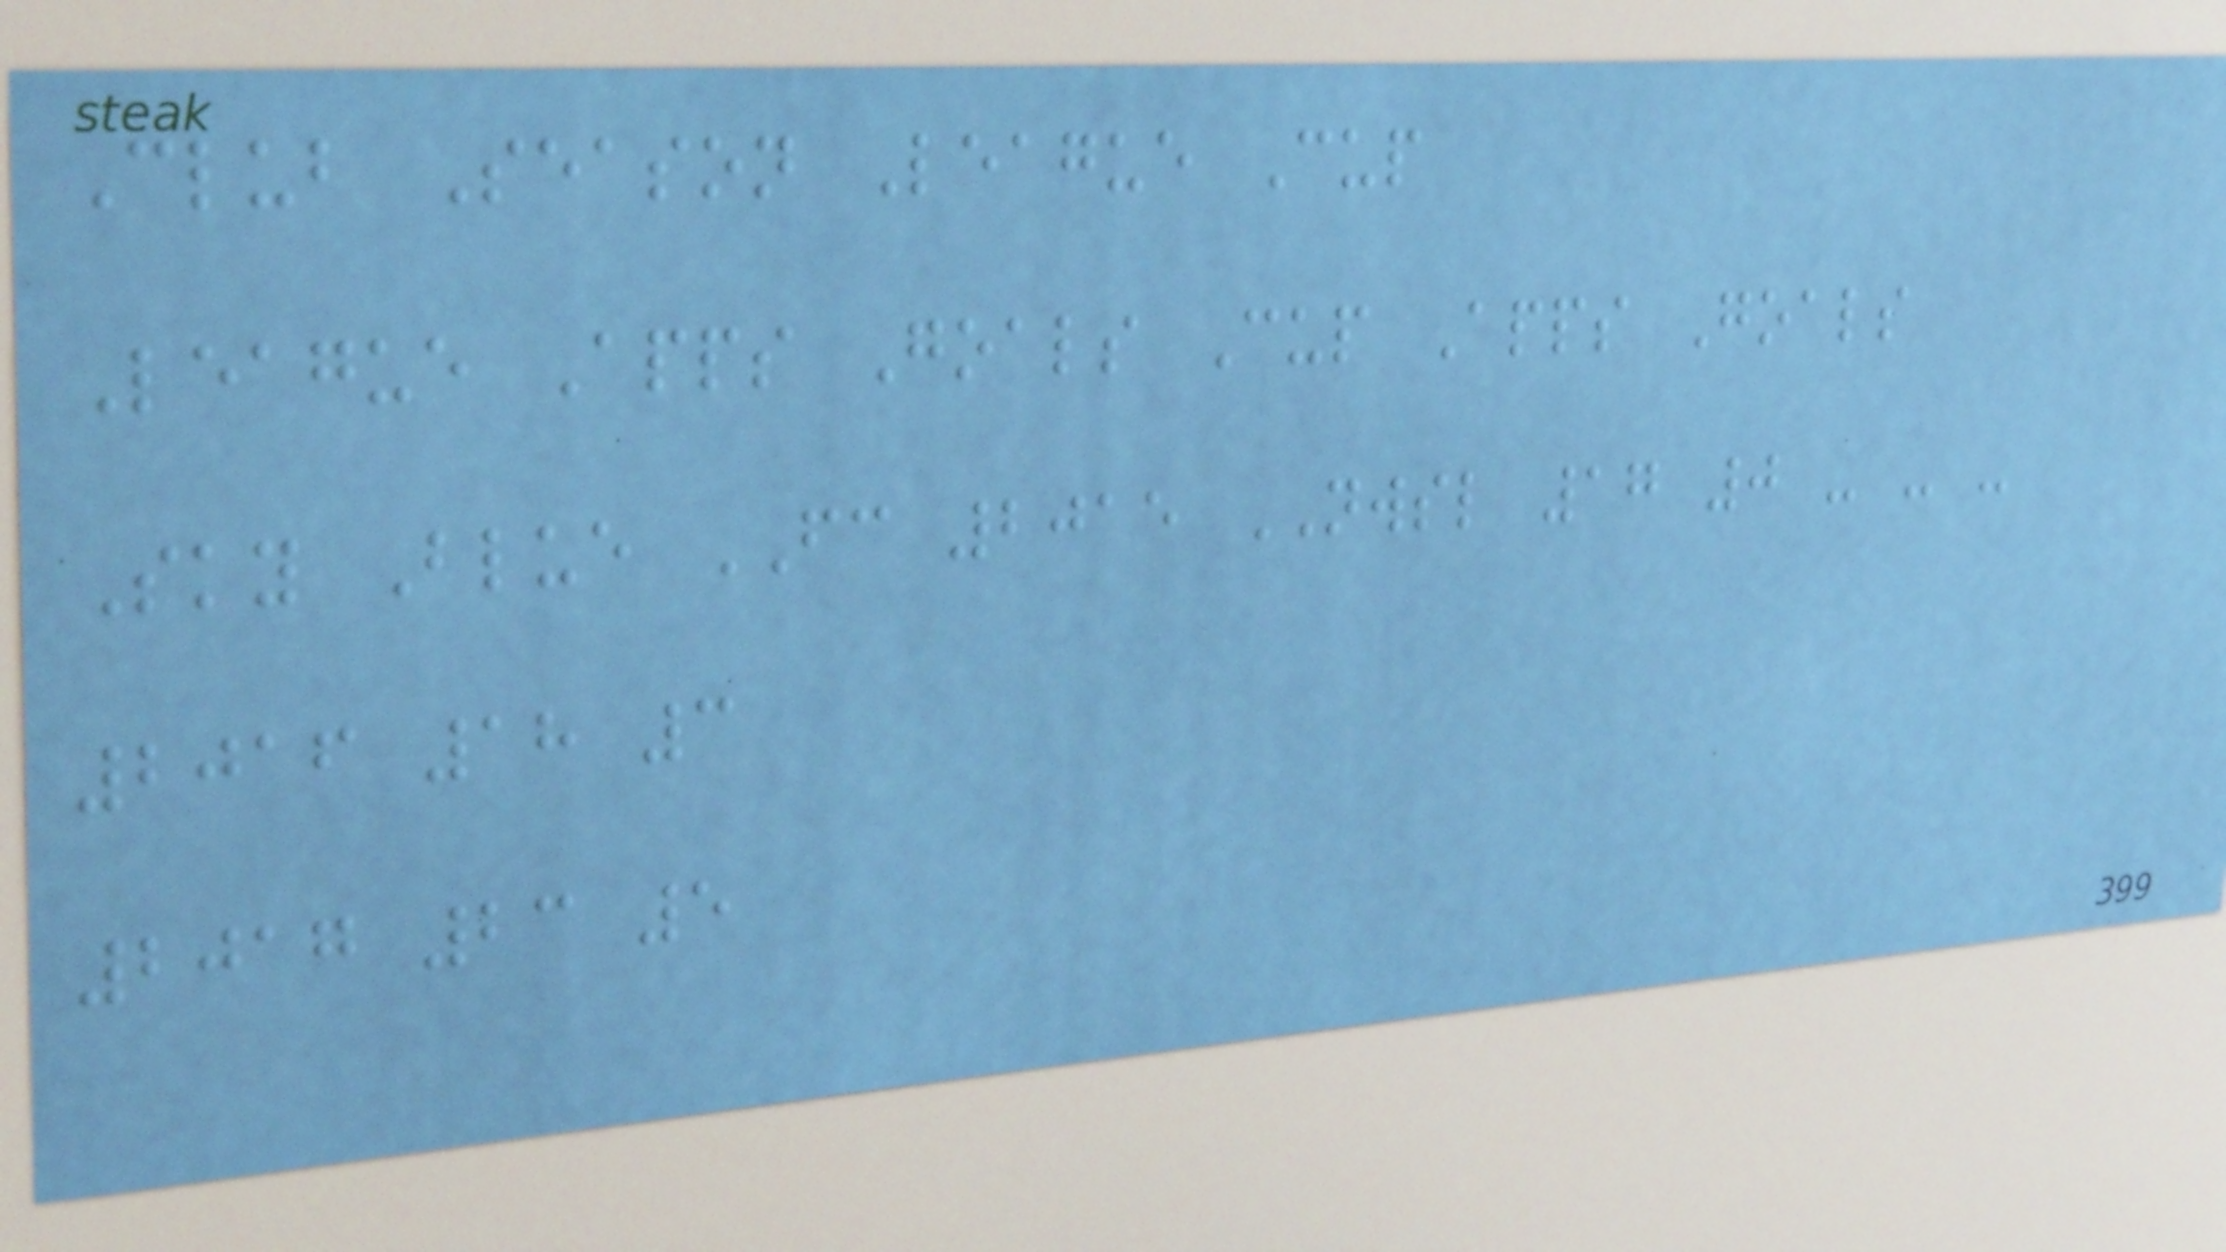Club Season League Cup
League Apps Goals Cup Apps Goals
Sky Blue FC 2015 NWSL 17 0 - - -
2016 18 3
2017 23 5
